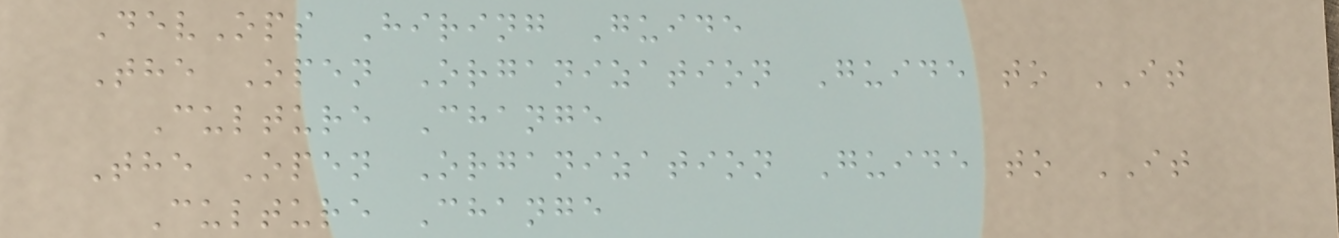DevOps Hiring Guide
The Open Organization Guide to IT
Culture Change
The Open Organization Guide to IT
Culture Change
